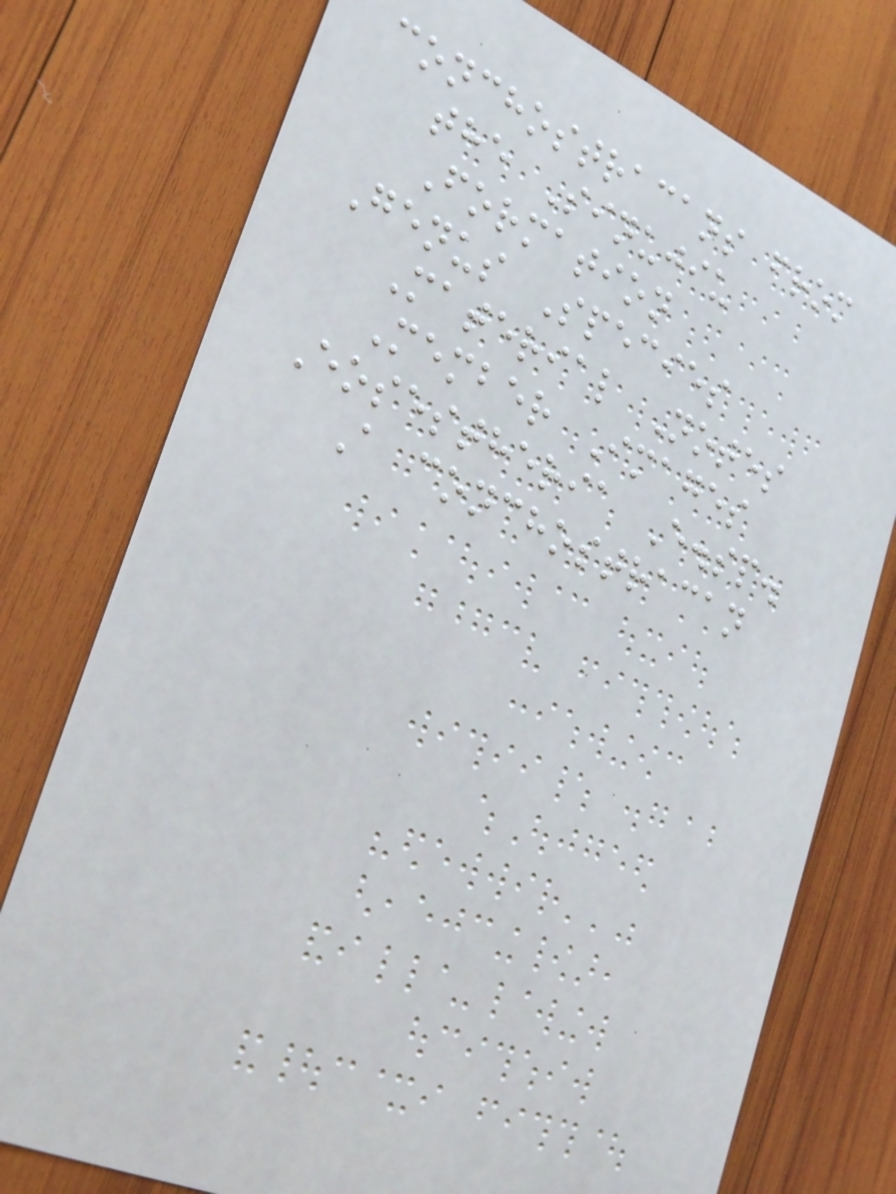conchostracans from
the Sinujiu
Formation
Genus Species
Material Notes
Member Images
Eosestheria E.sp.
A conchostracan
